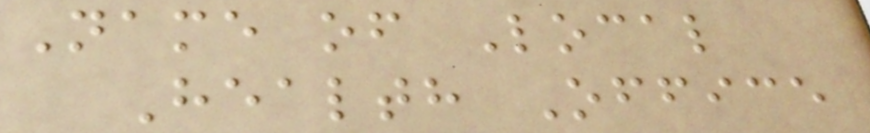Name of Local
Health Office
